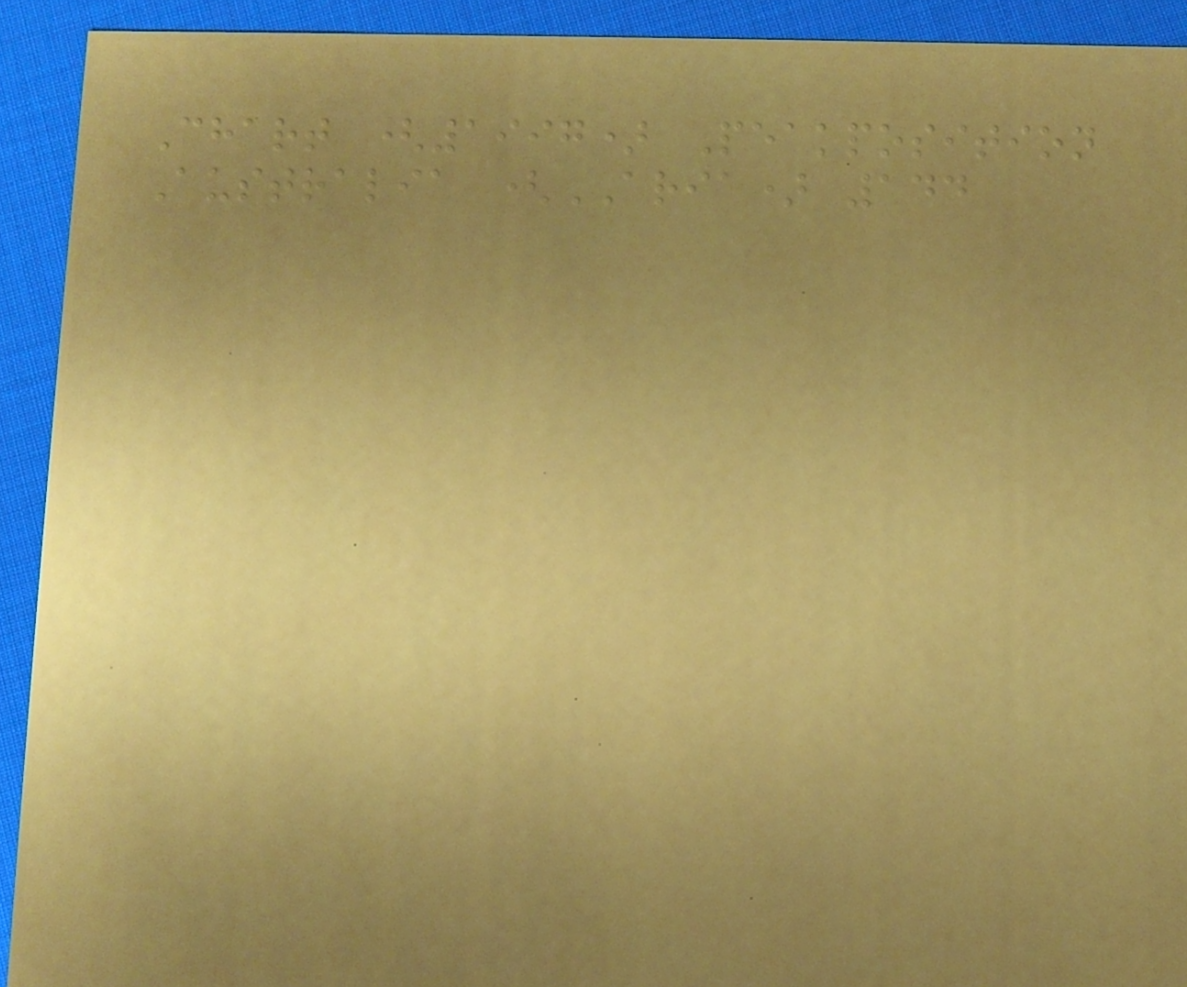Chart (1997) Peakposition
Australia (ARIA) 144
